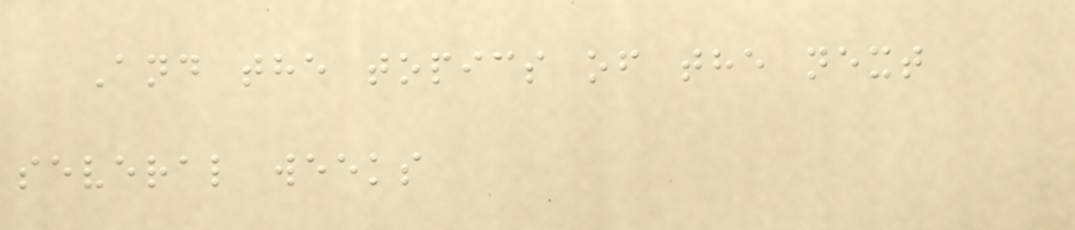And the topics of the next
several weeks
